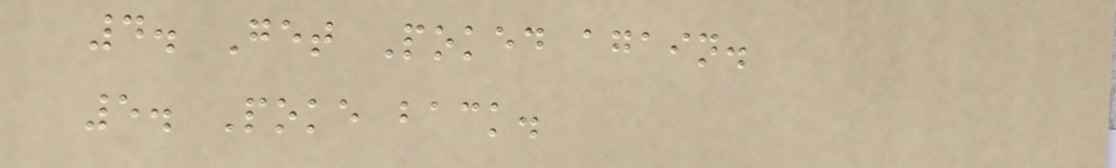4. Get Poked again.
5. Poke back.
